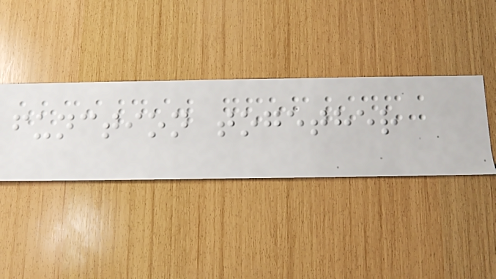function together
